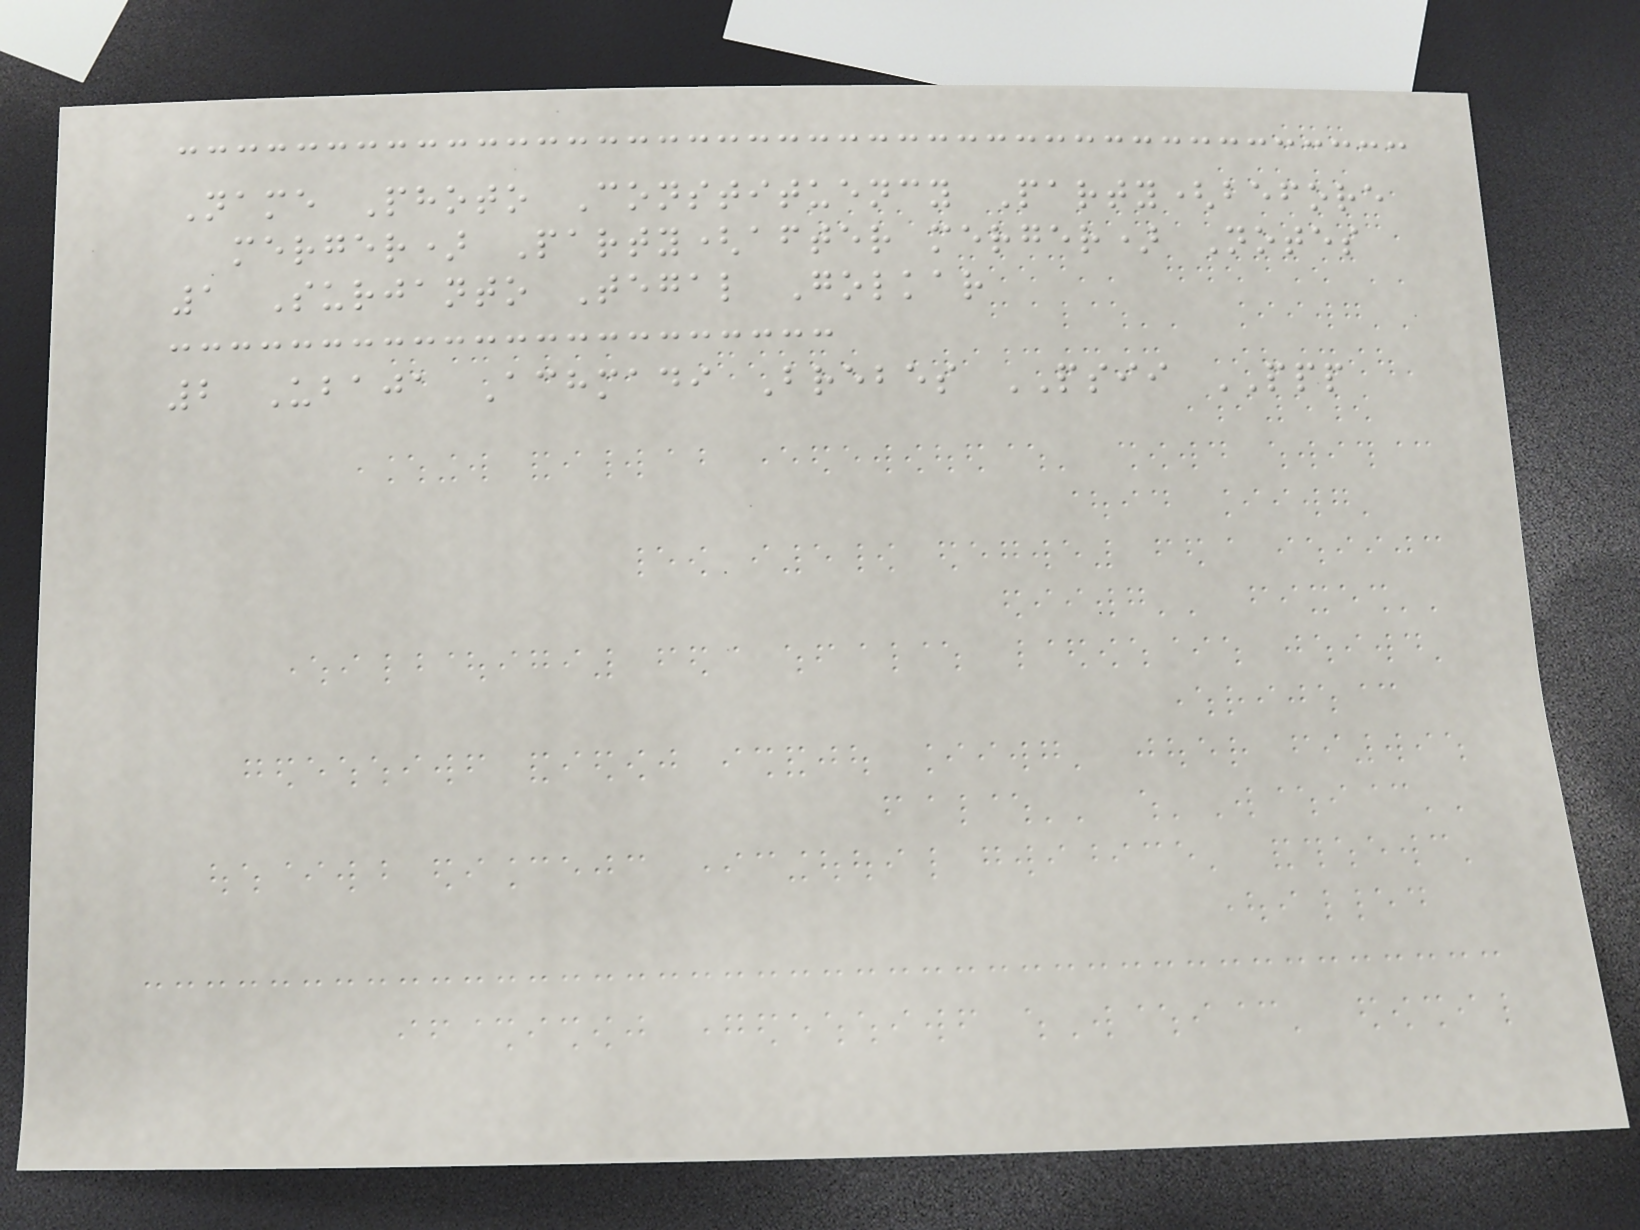Name Photo Constituency Party(before
merger) Party(after merger) Notes
1 Surjanto Tegal Golkar
2 Ubaja Achmadi Brebes PSII PPP
